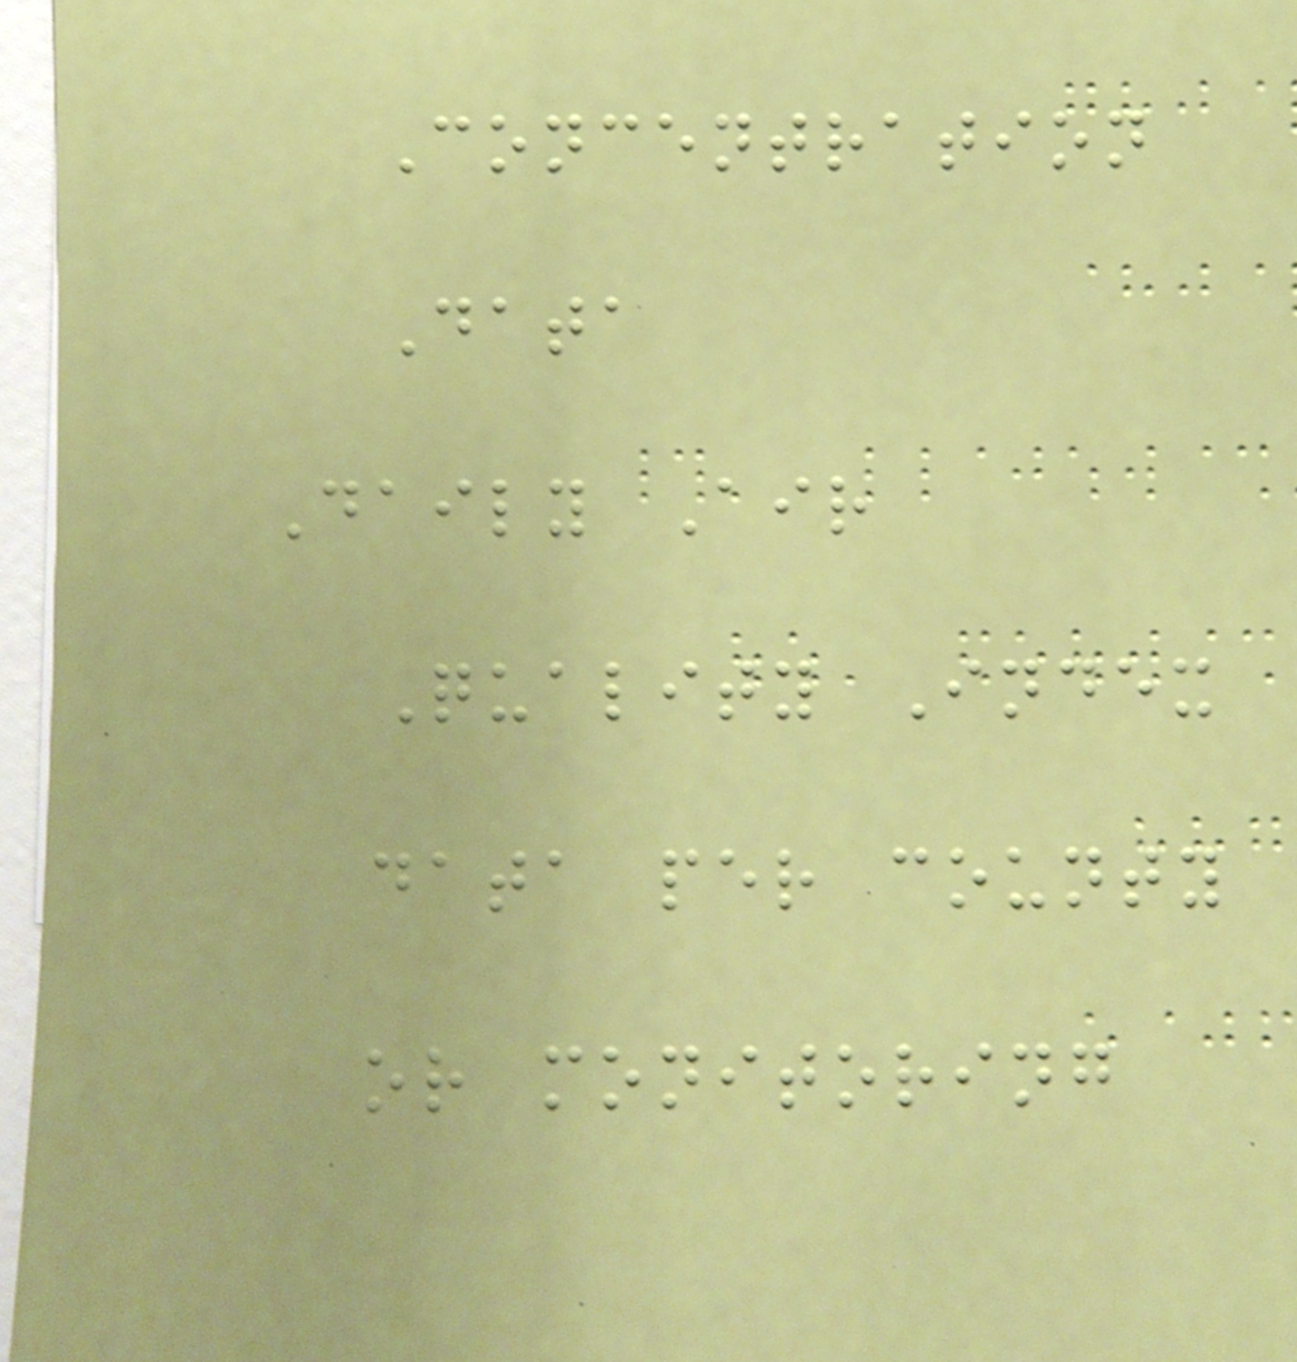Concentration
Data
Daily Air
Quality Index
data per county
or monitoring
